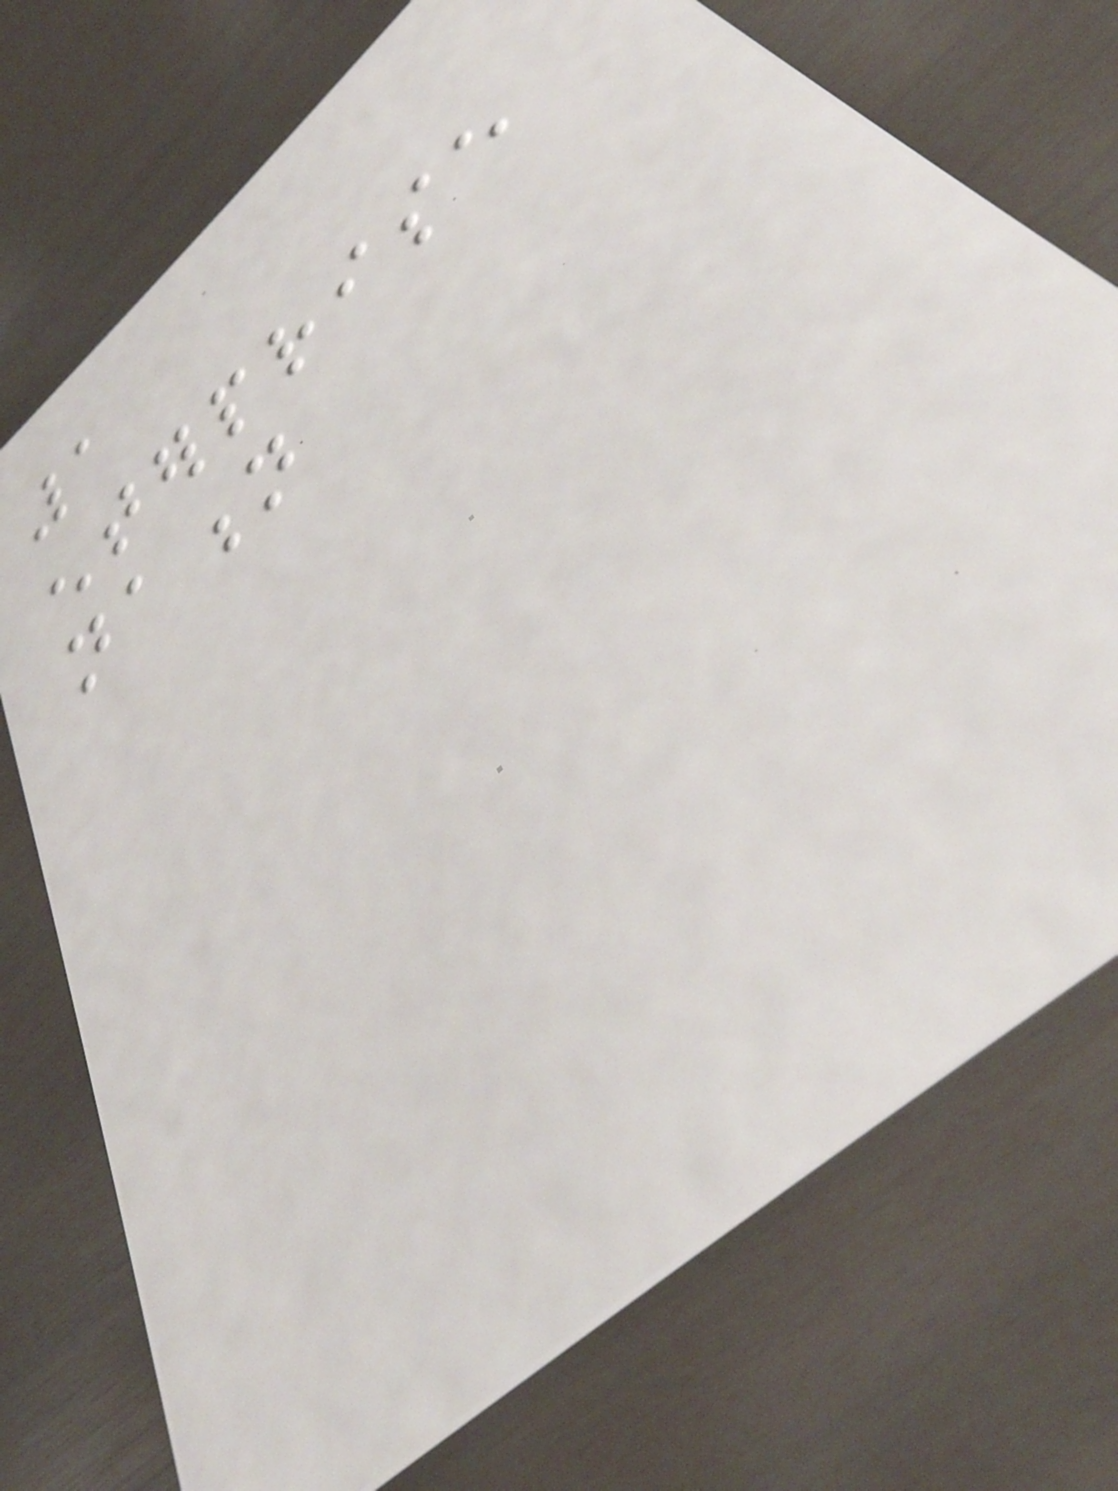1
enterprise
nation
